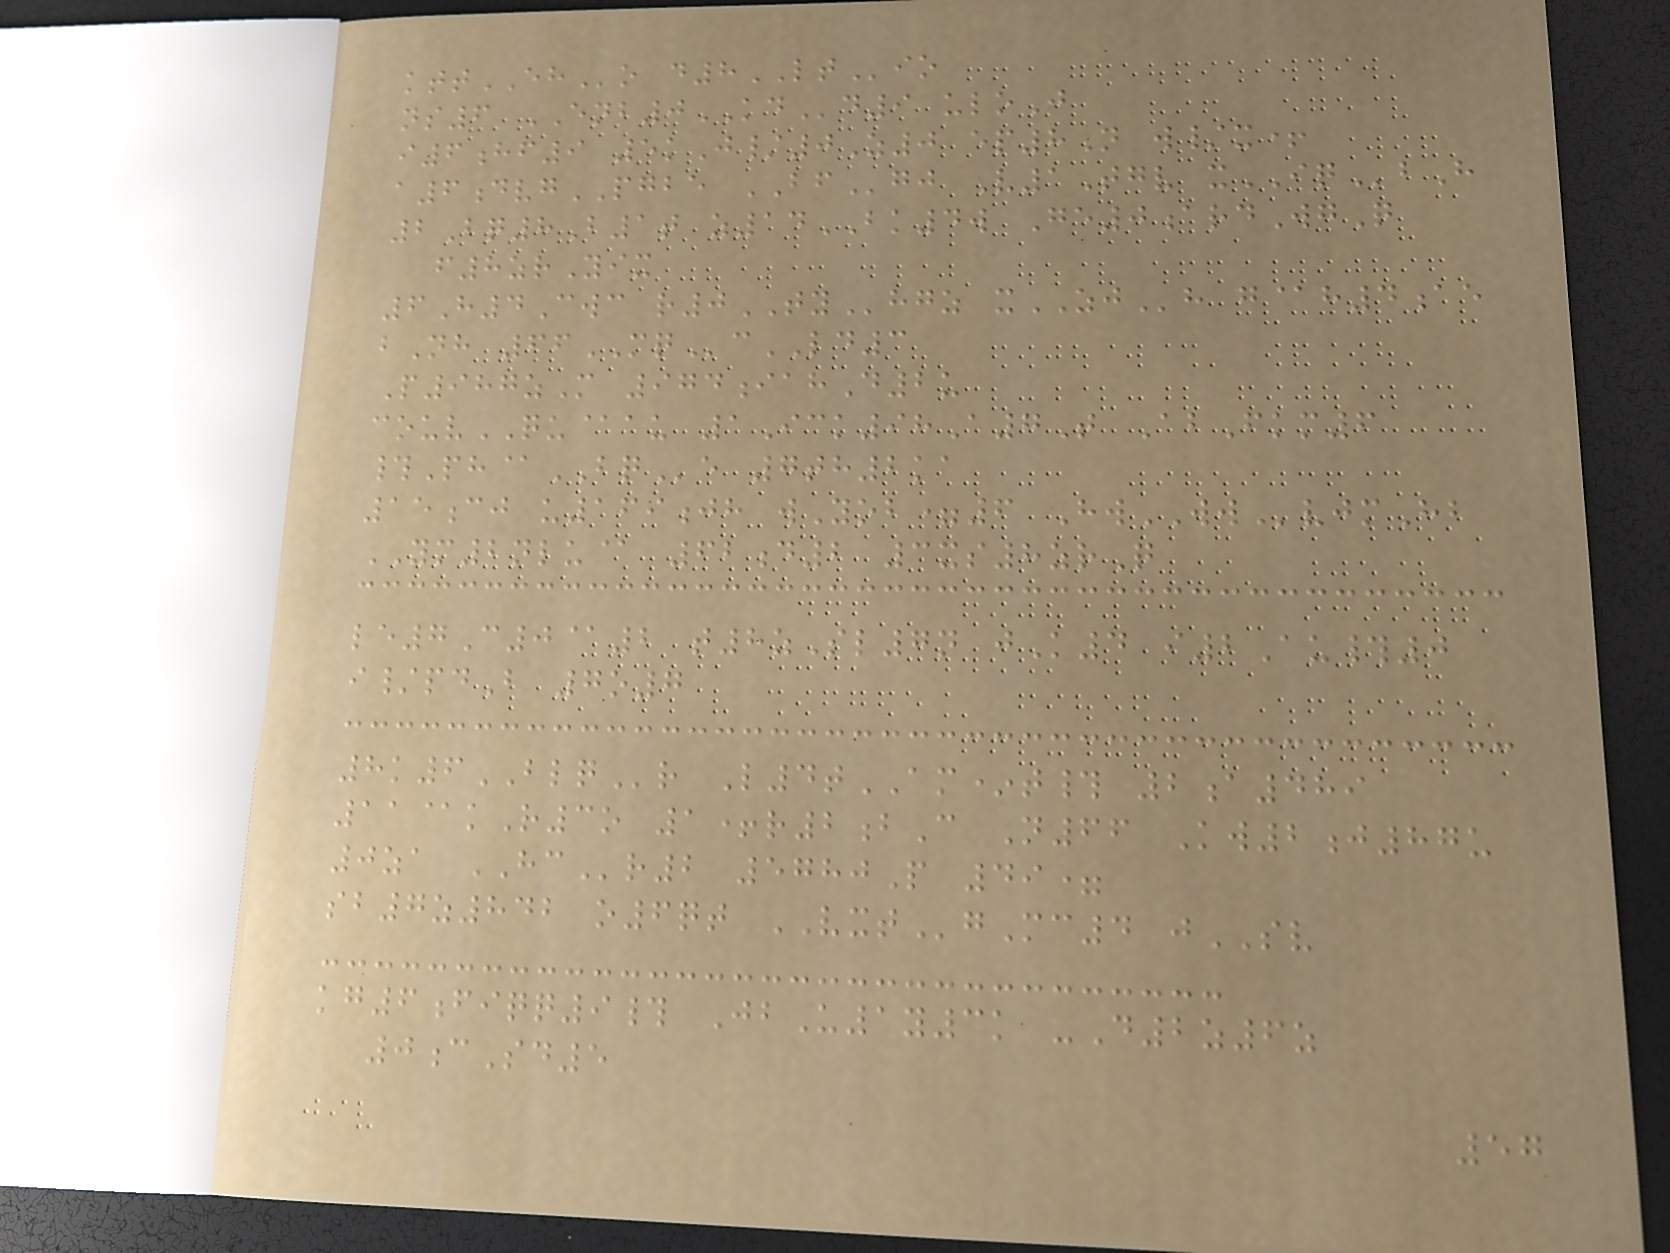kttEHo d8LTio
ns6 ENB0KDd9 uloJ
i6hf9 5kJ/0Z0 ep8N w/x+
a6dvgPGBE BFgj V1Tgv xIQbH
2Bq8B1t z14BK4w Ge0ardWgQ
f8zrYix
6H4Cwc r0TYhgz xZJh g@h4ae
bNh 66MQcLD3
P987zM 974iahD2u
couvQU@au 1Ick98A7T AbFkm6
#Ph@BQe 7th2ka
15cj u169jh wYob=6 HwWWvjmHb
YM2nlu@ 62d2 3xs8zrQ
le7C0@2 t8zSl7n jK4 i2Au#0
i/pdB 7o7
8k6BLQr L4tAM*t# 2a489
11@kR3o 1+r2bC N66 Kw2j87u
0za HCr2 5780P 49=
sb7z842 o6qt VXTgMc4 jSV
kg6fiqq9# JbU1y3k -D2z6z
0cSd5
57
